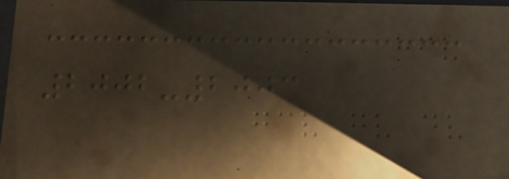2002-2003
